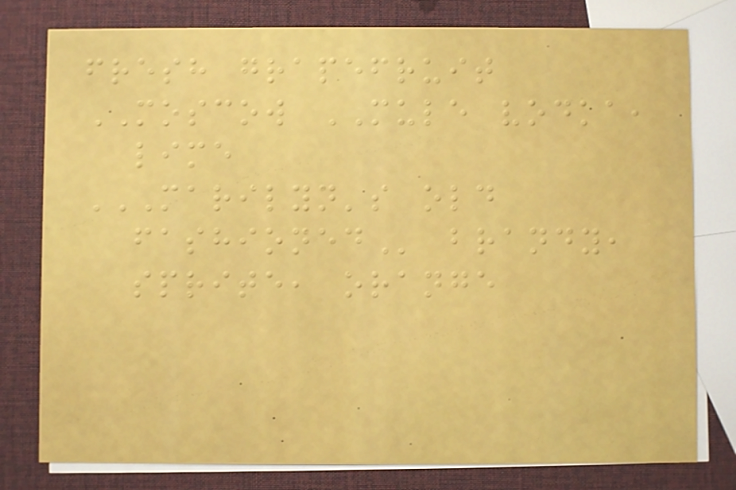fresh grapefruit
MOSCOW MULE vodka,
lime
MARILYN'S OLD
FASHIONED brandy,
sprite, orange
